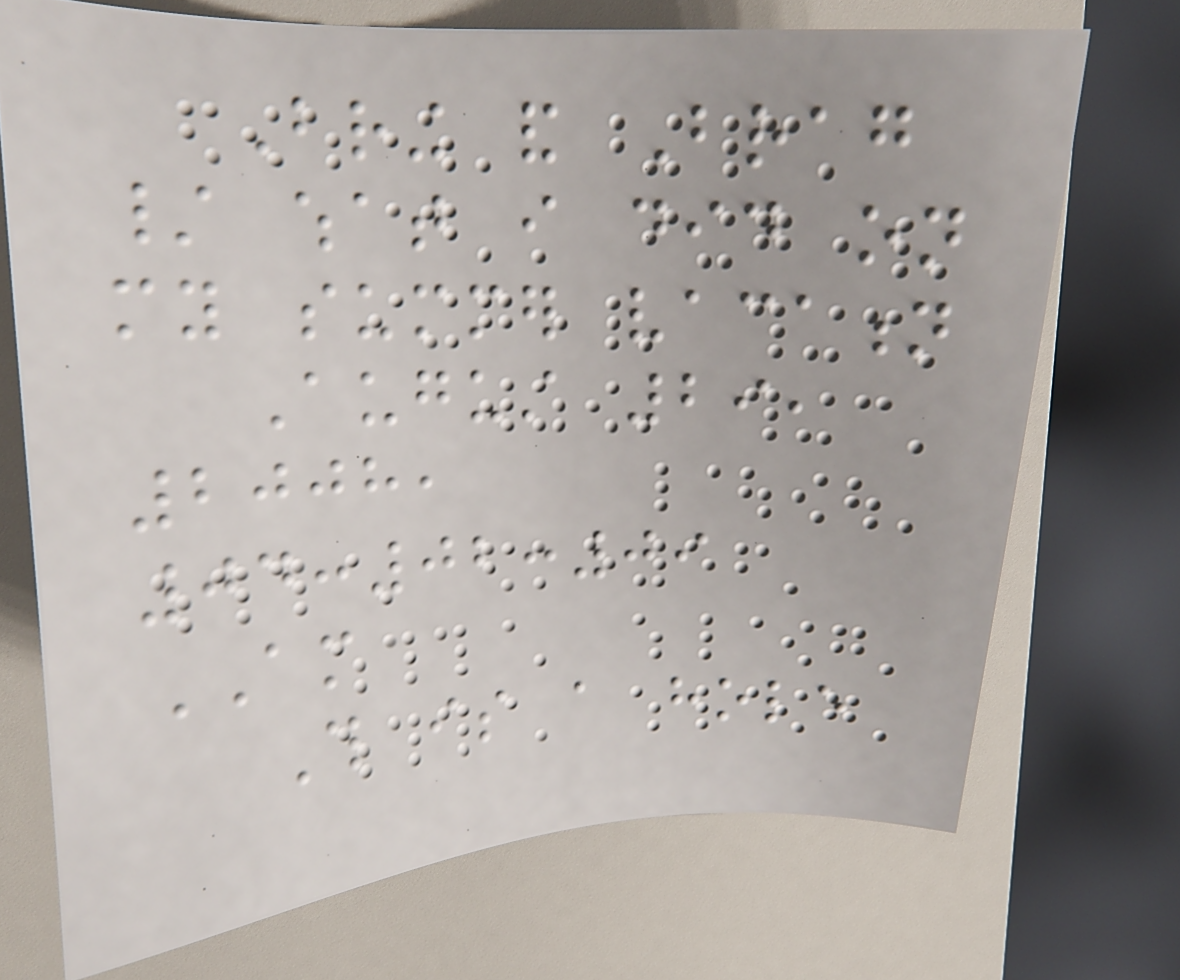Bring and Brag
/ what i did on
my summer vacation
August 29,
2008,
04:02:09
AM
This is a hole
